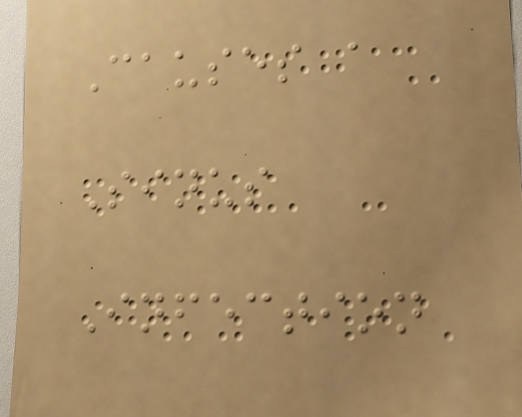Causes a
Sinus
Infection
